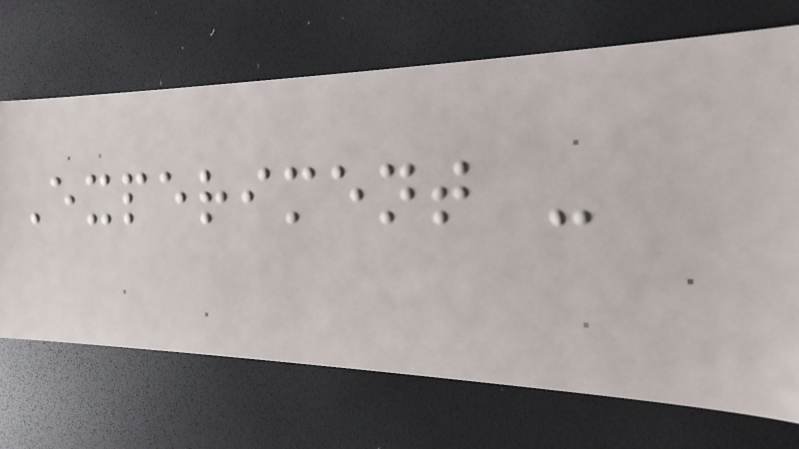Experiment -
